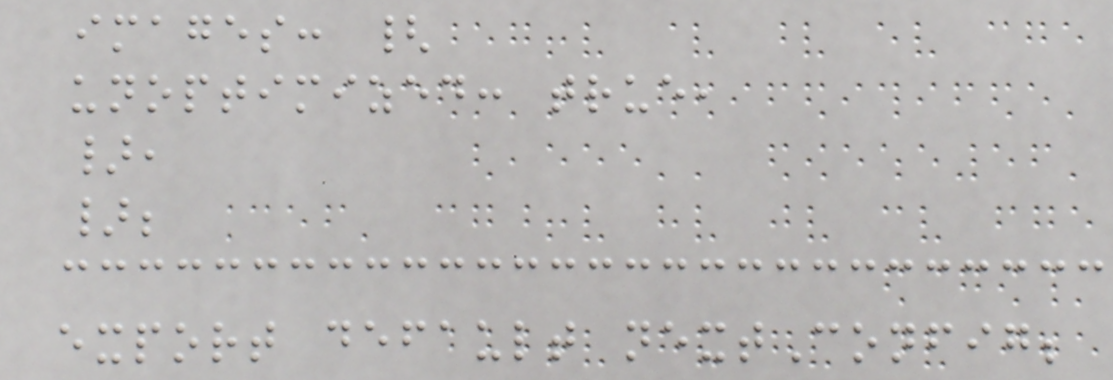images: {
unoptimized: true,
},
};
export default nextConfig;
